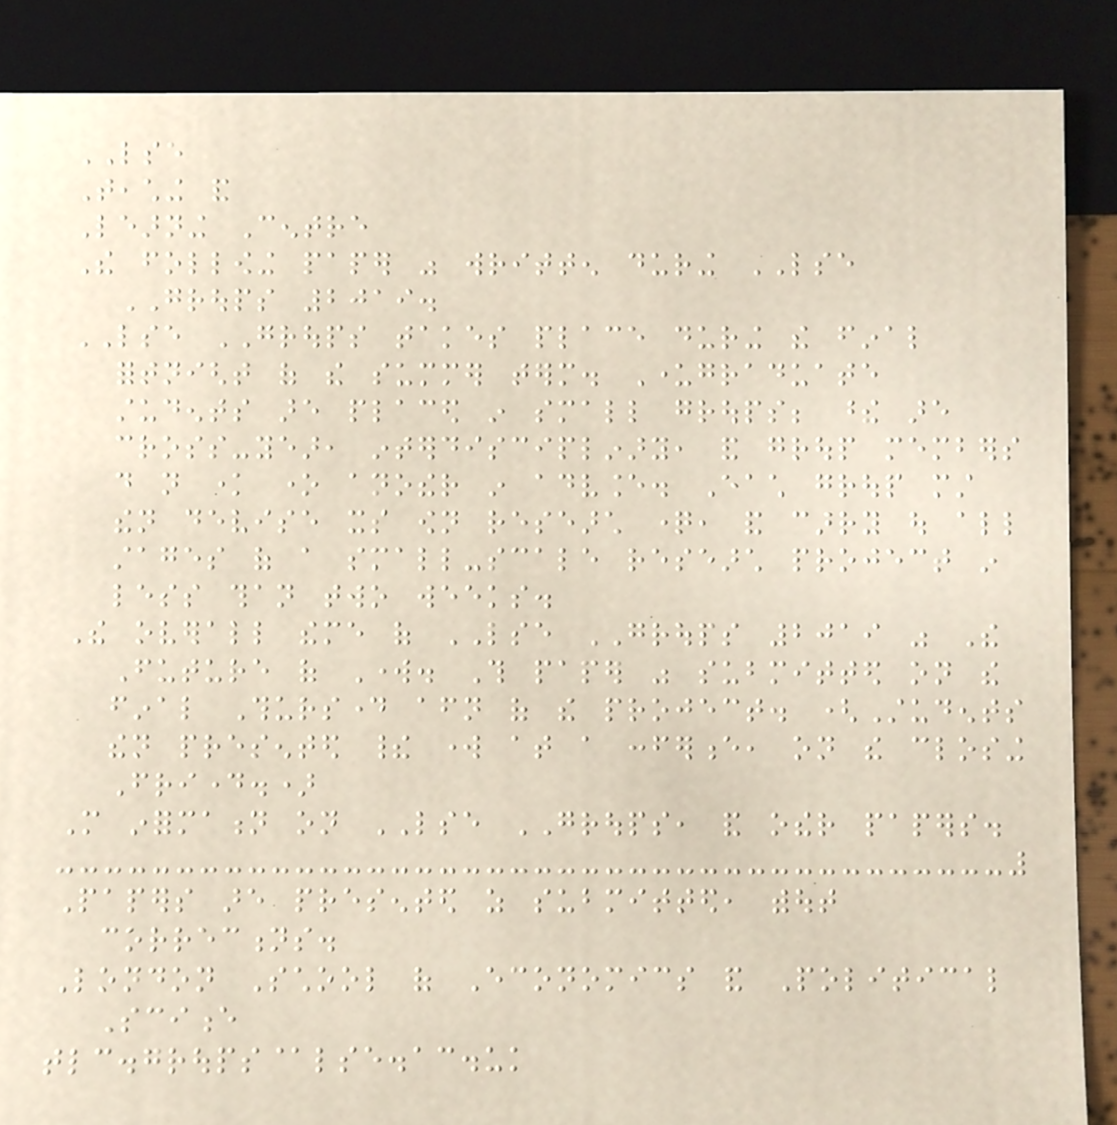LSE
Teaching and
Learning Centre
The following paper was written during LSE
GROUPS 2019.
LSE GROUPS takes place during the final
fortnight of the summer term. Undergraduate
students are placed in small groups; these are
cross-year, interdisciplinary, and group members
do not know one another in advance. Each group must
then devise its own research question, and carry out all
stages of a small-scale research project in
less than two weeks.
The overall theme of LSE GROUPS 2019 was The
Future of Work. This paper was submitted on the
final Thursday afternoon of the project. (Students
then presented their work at a conference, on the closing
Friday.)
More information on LSE GROUPS, and other papers.
Papers are presented as submitted, without
corrections.
London School of Economics and Political
Science
tlc.groups@lse.ac.uk
